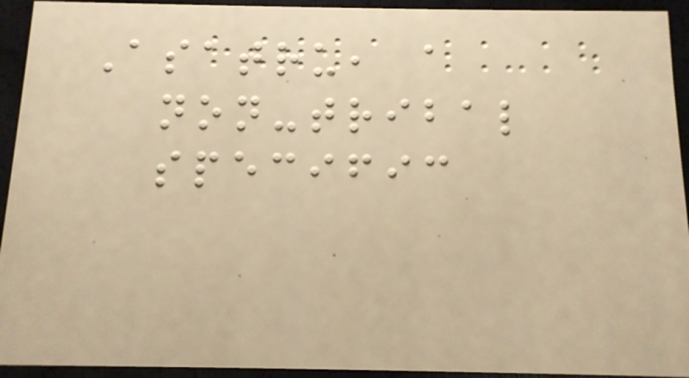Asatru, a
non-tribal
specific
